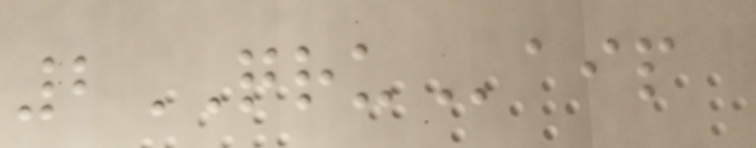2QRUaip
